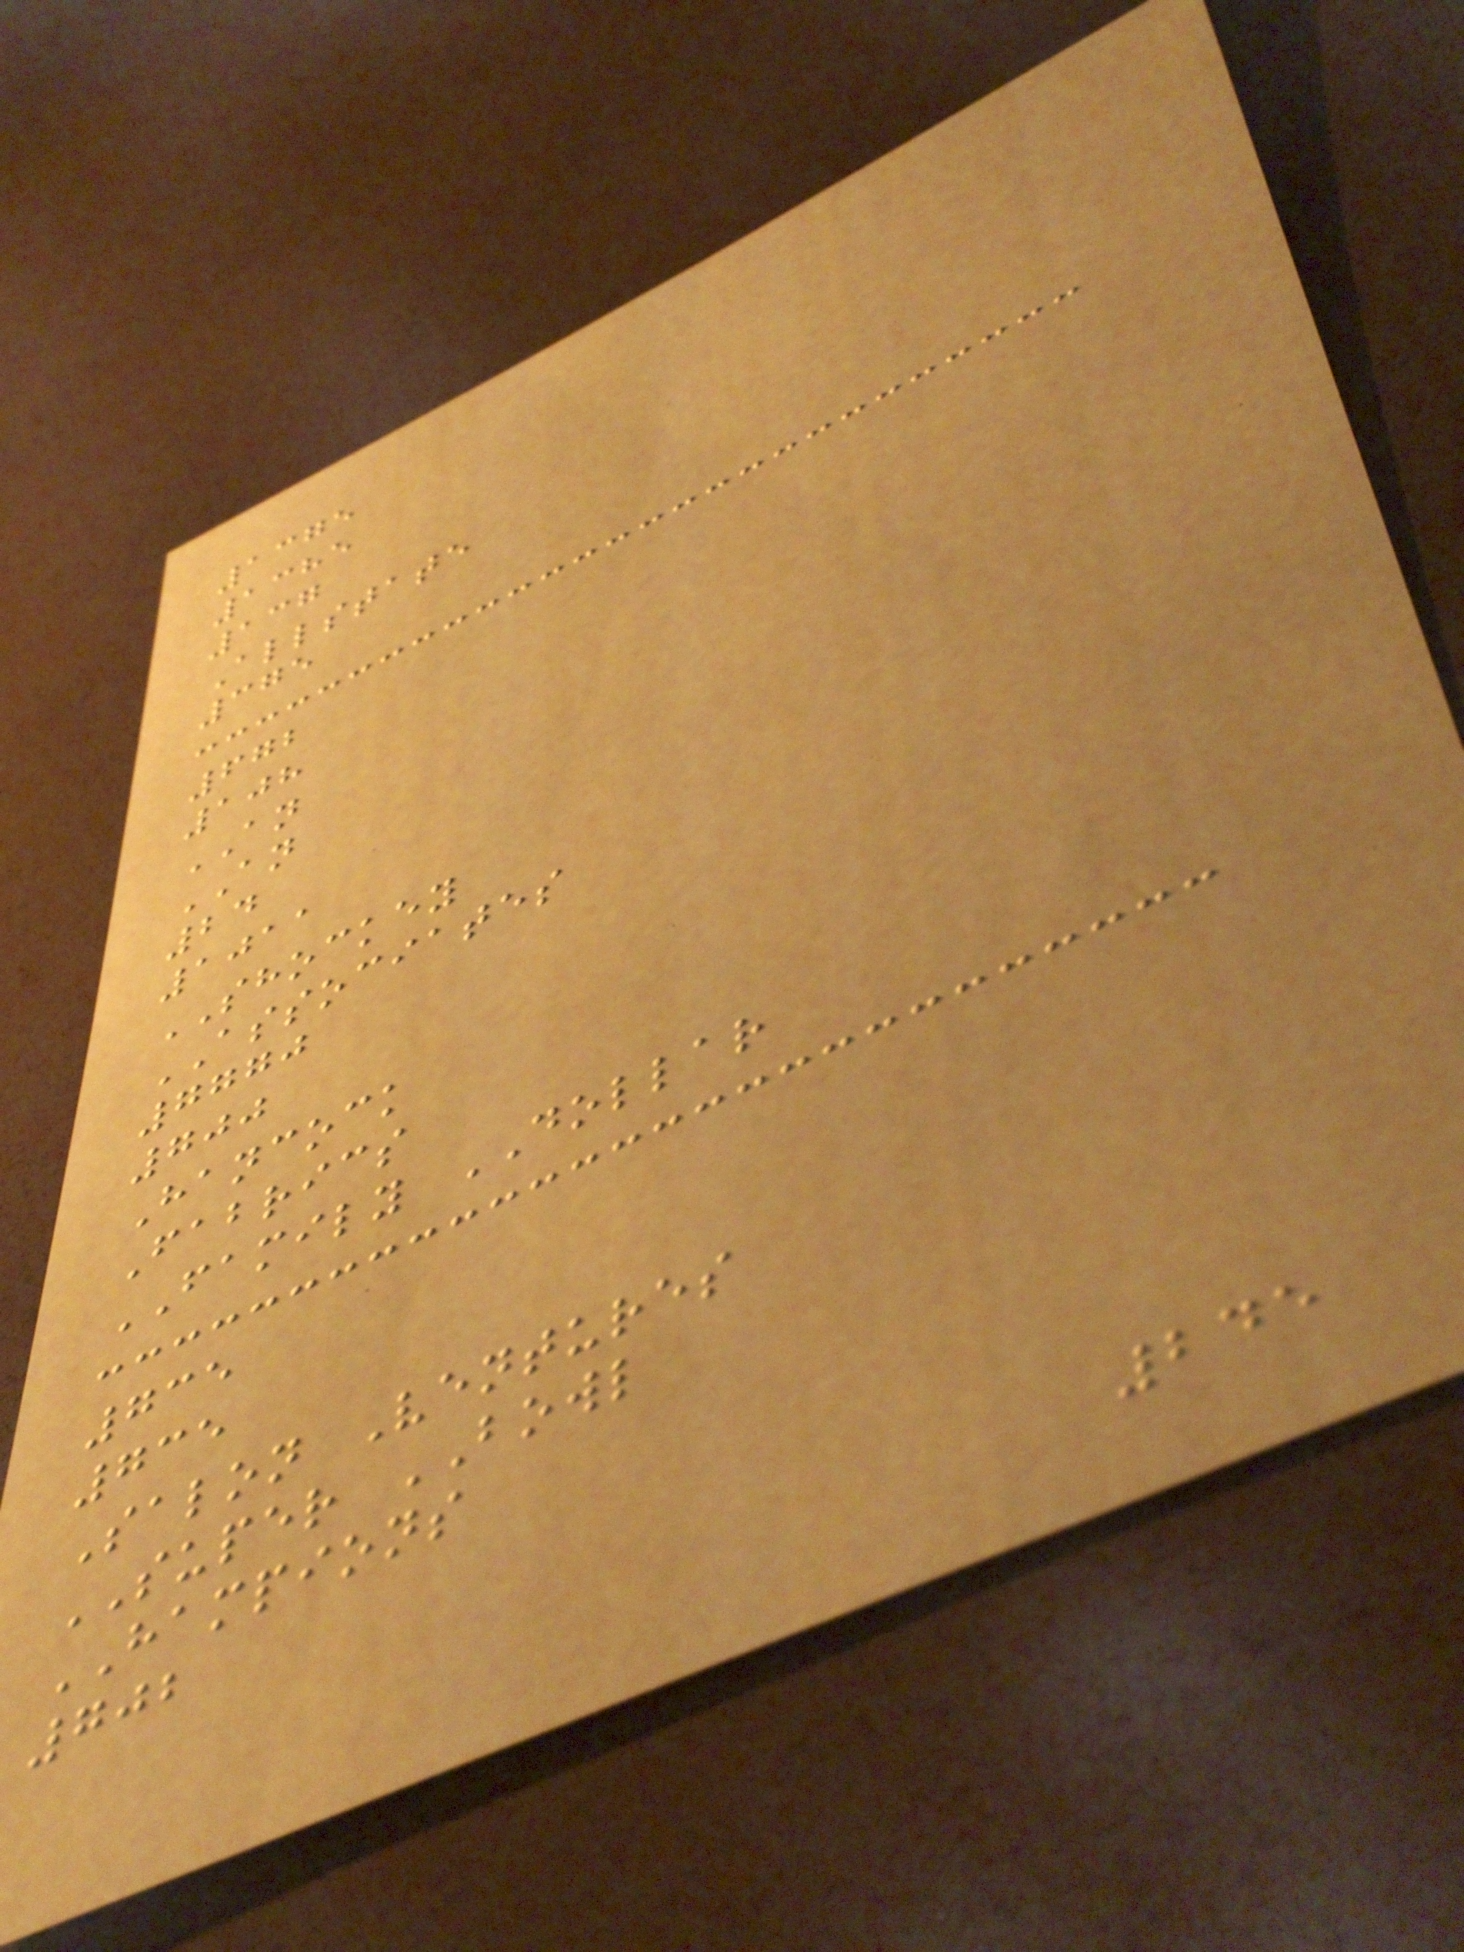1375
1385
137
Allstate
375
672
108
AN
AN
24
1011
SHOCKEY
ASSOCIATES
7770
700
Hancock
Fabrics
FAMILY DOLLAR
735
735
Salon Ventures
SUPER BOWL
HAMPIONS
702
245
